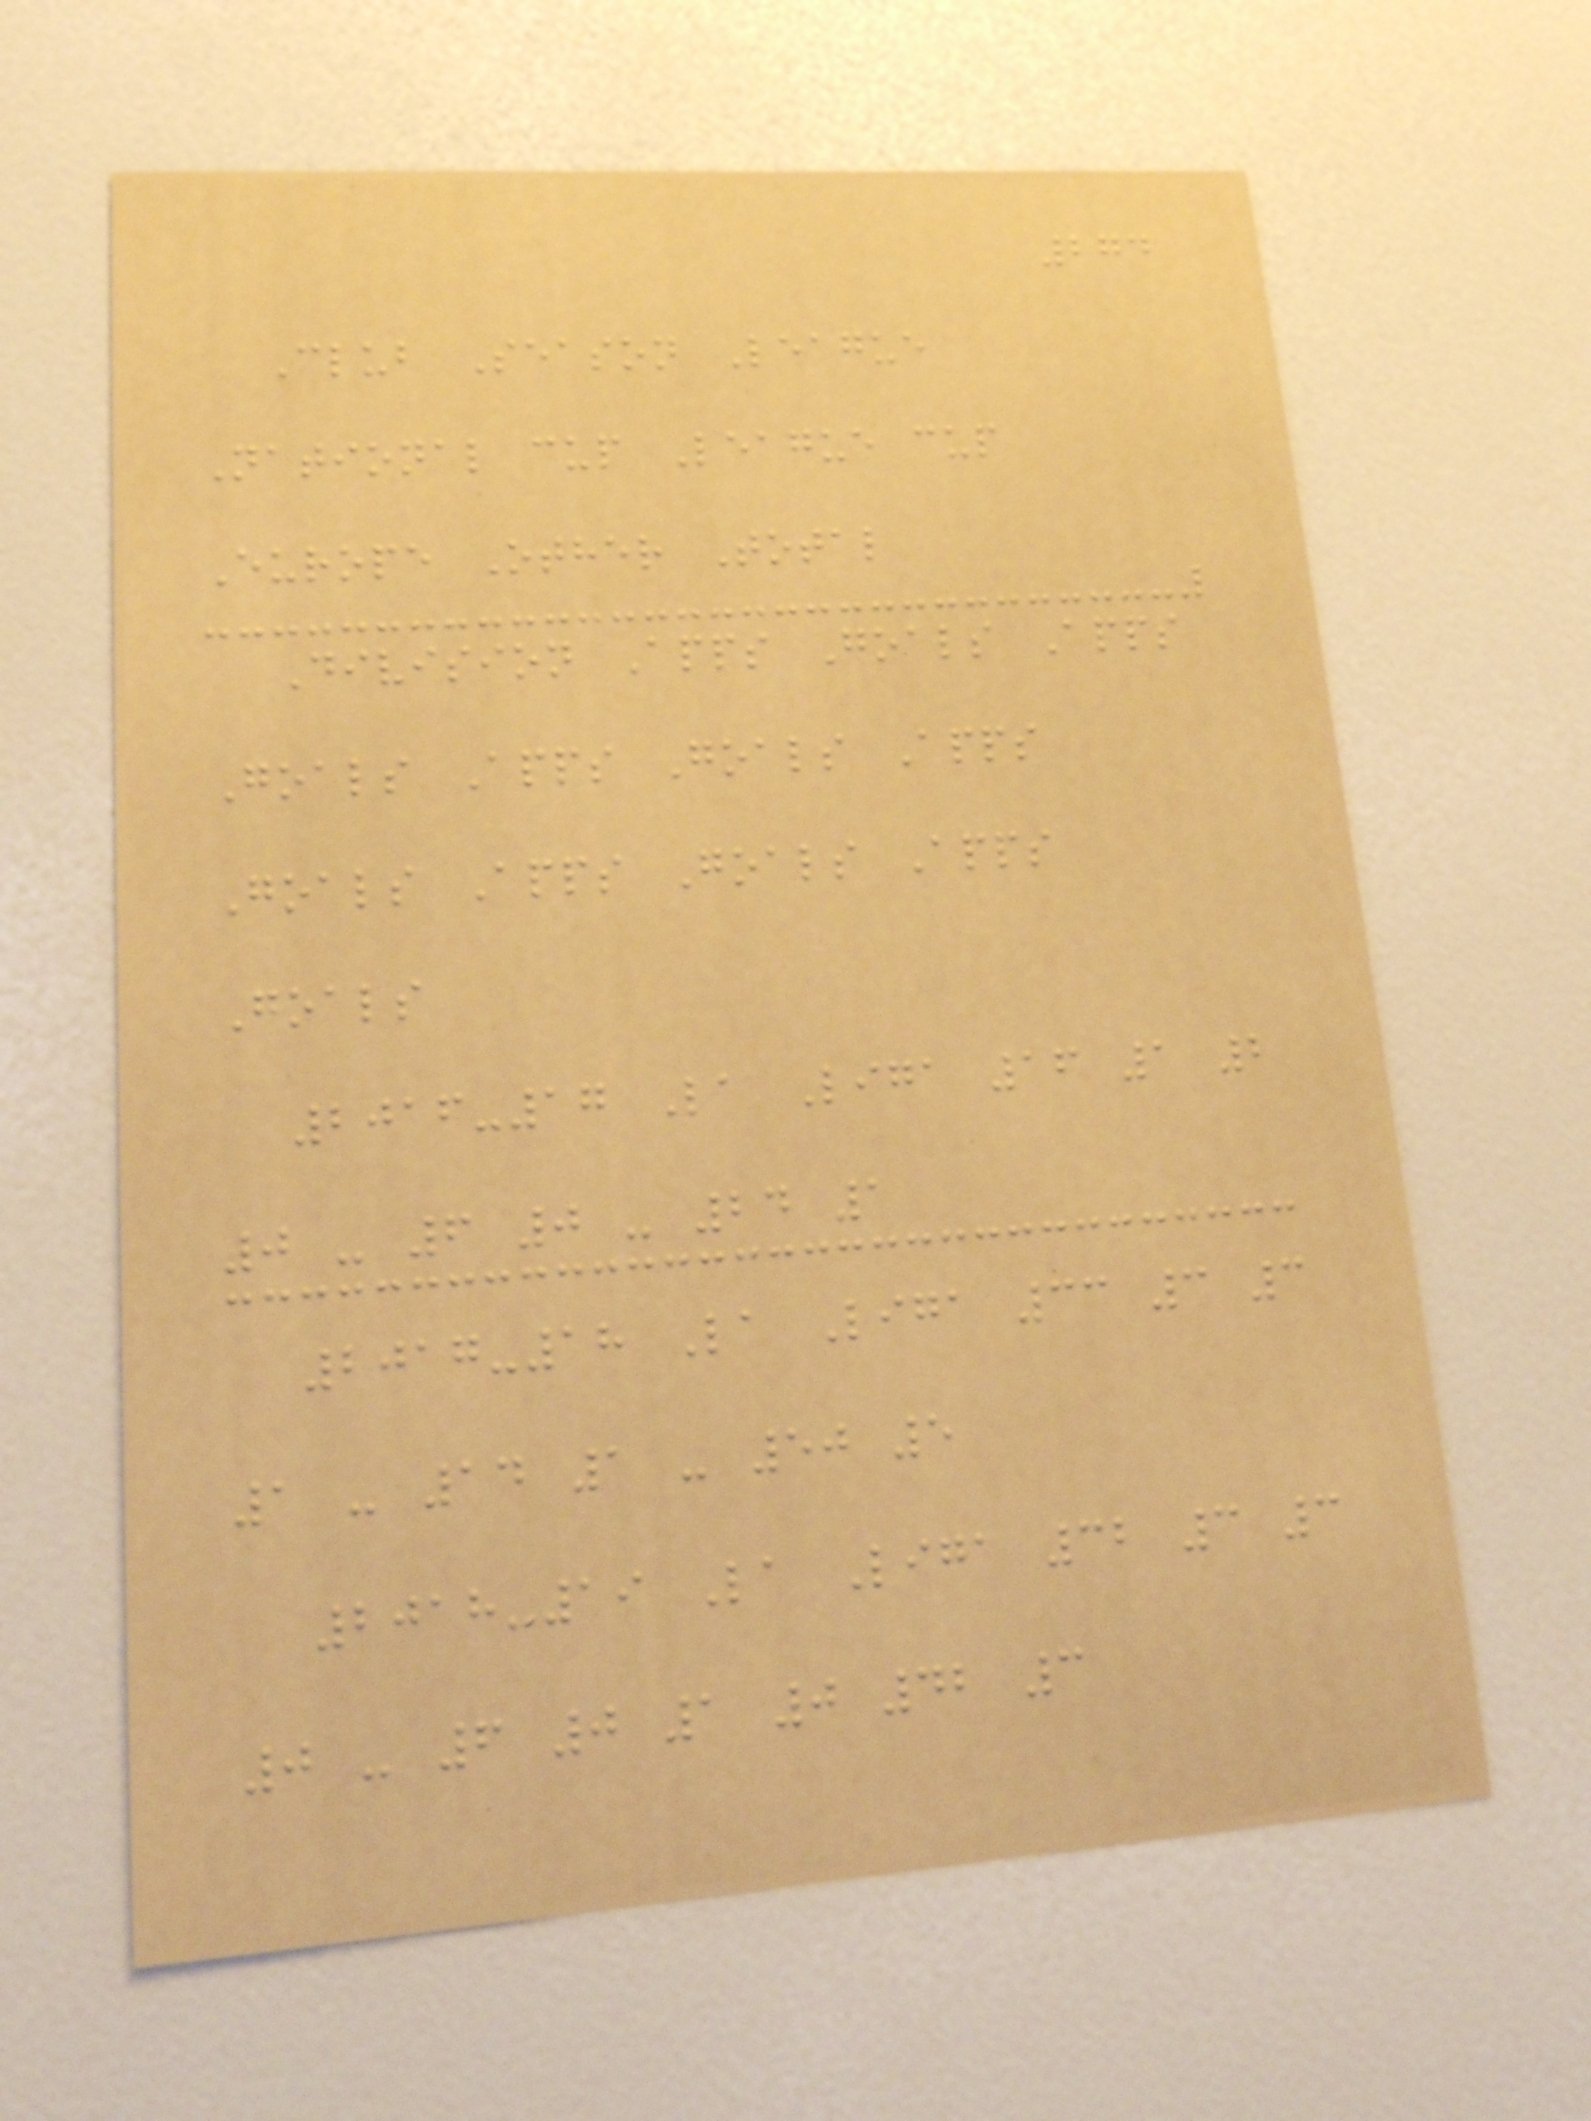274
Club Season League
National cup League cup
Europe Other Total
Division Apps Goals Apps
Goals Apps Goals Apps
Goals Apps Goals Apps
Goals
2016-17 La Liga 16 1 2
0 - 6 0 - 24 1
2017-18 La Liga 33 3 3
1 - 14 1 - 50 5
2018-19 La Liga 32 3 3
0 - 6 0 1 0 42 3
